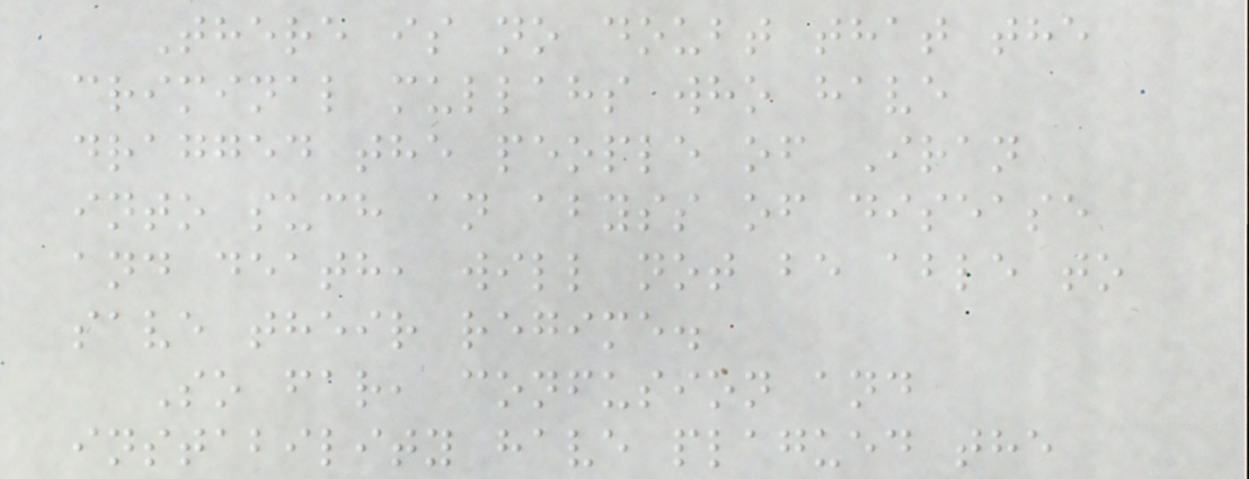There is no doubt that the
criminal mullahs who have
dragged the people of Iran
into such an abyss of disease
and death, will not be able to
save their regime.
So far, confusion and
instability have plagued the
